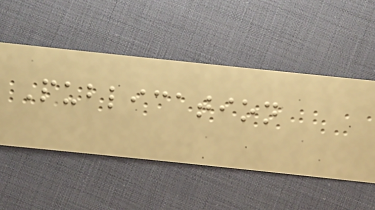Publication
